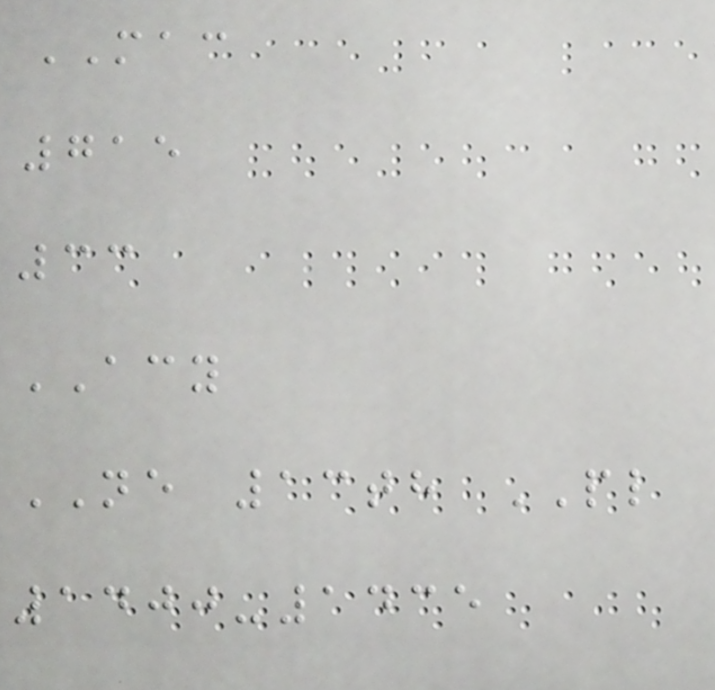MAC
715
33
ACY
NE 13th PL
1400-1435
